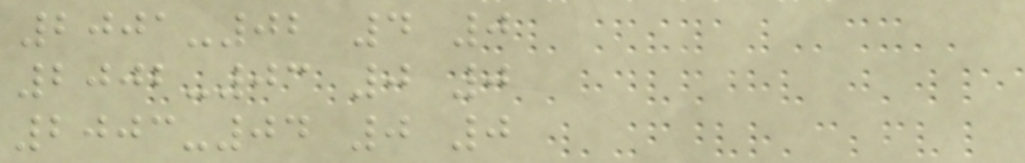2001-02 4 0
2002-03 0 0
2003-04 0 0
